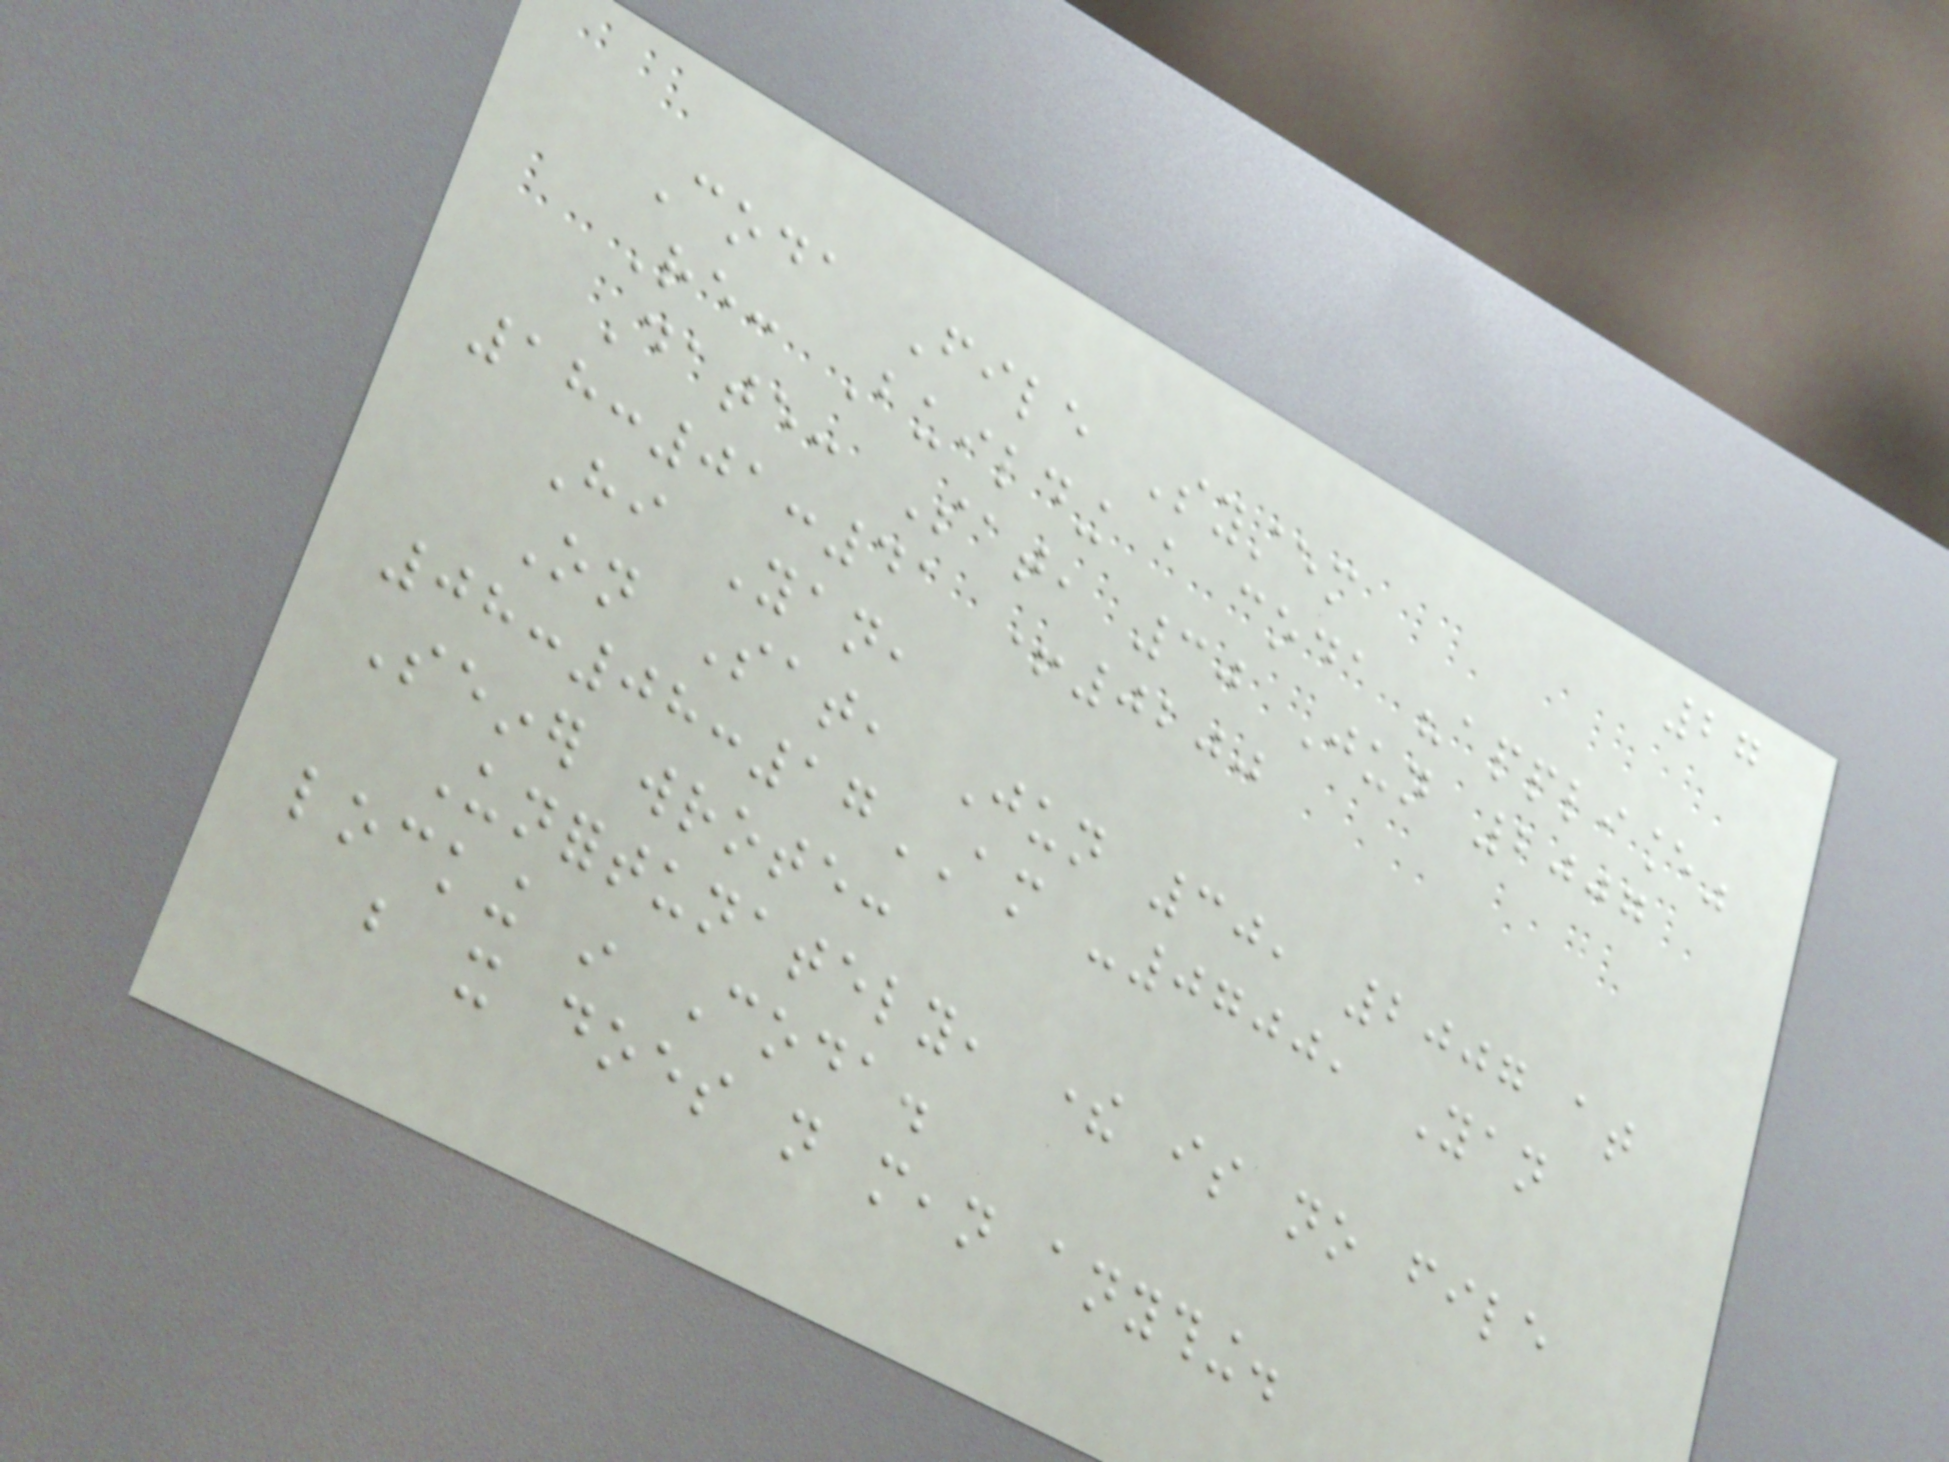27
Coda File System
Re: Building a coda "appliance"
Date: Sat, 30 Jun 2007
18:01:41 +0200
Hi Yan,
On Sat, Jun 30, 2007 at
08:08:17AM -0700, Yan
Seiner wrote:
Unfortunately, there is no file
locking in Coda.
but it does not mean anything.
